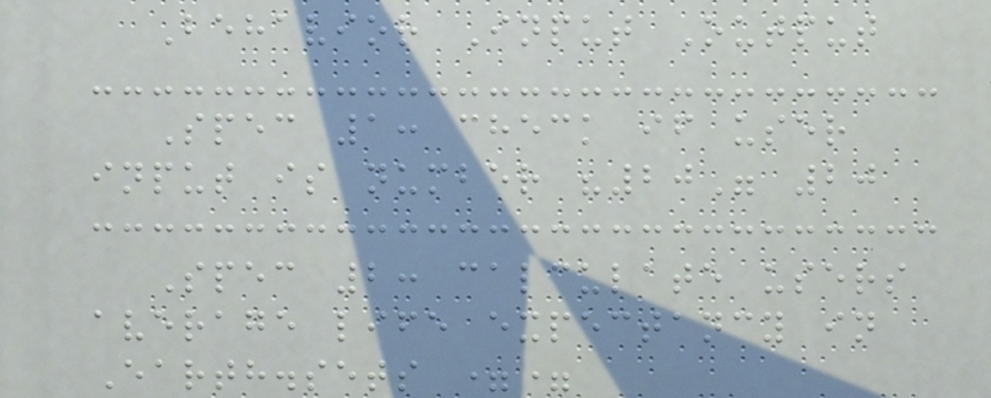Behavior Input Output
Spec 1: check if user
input is number "20" 20
Spec 2: calculate users
average life expectancy in
Earth.sets ==
